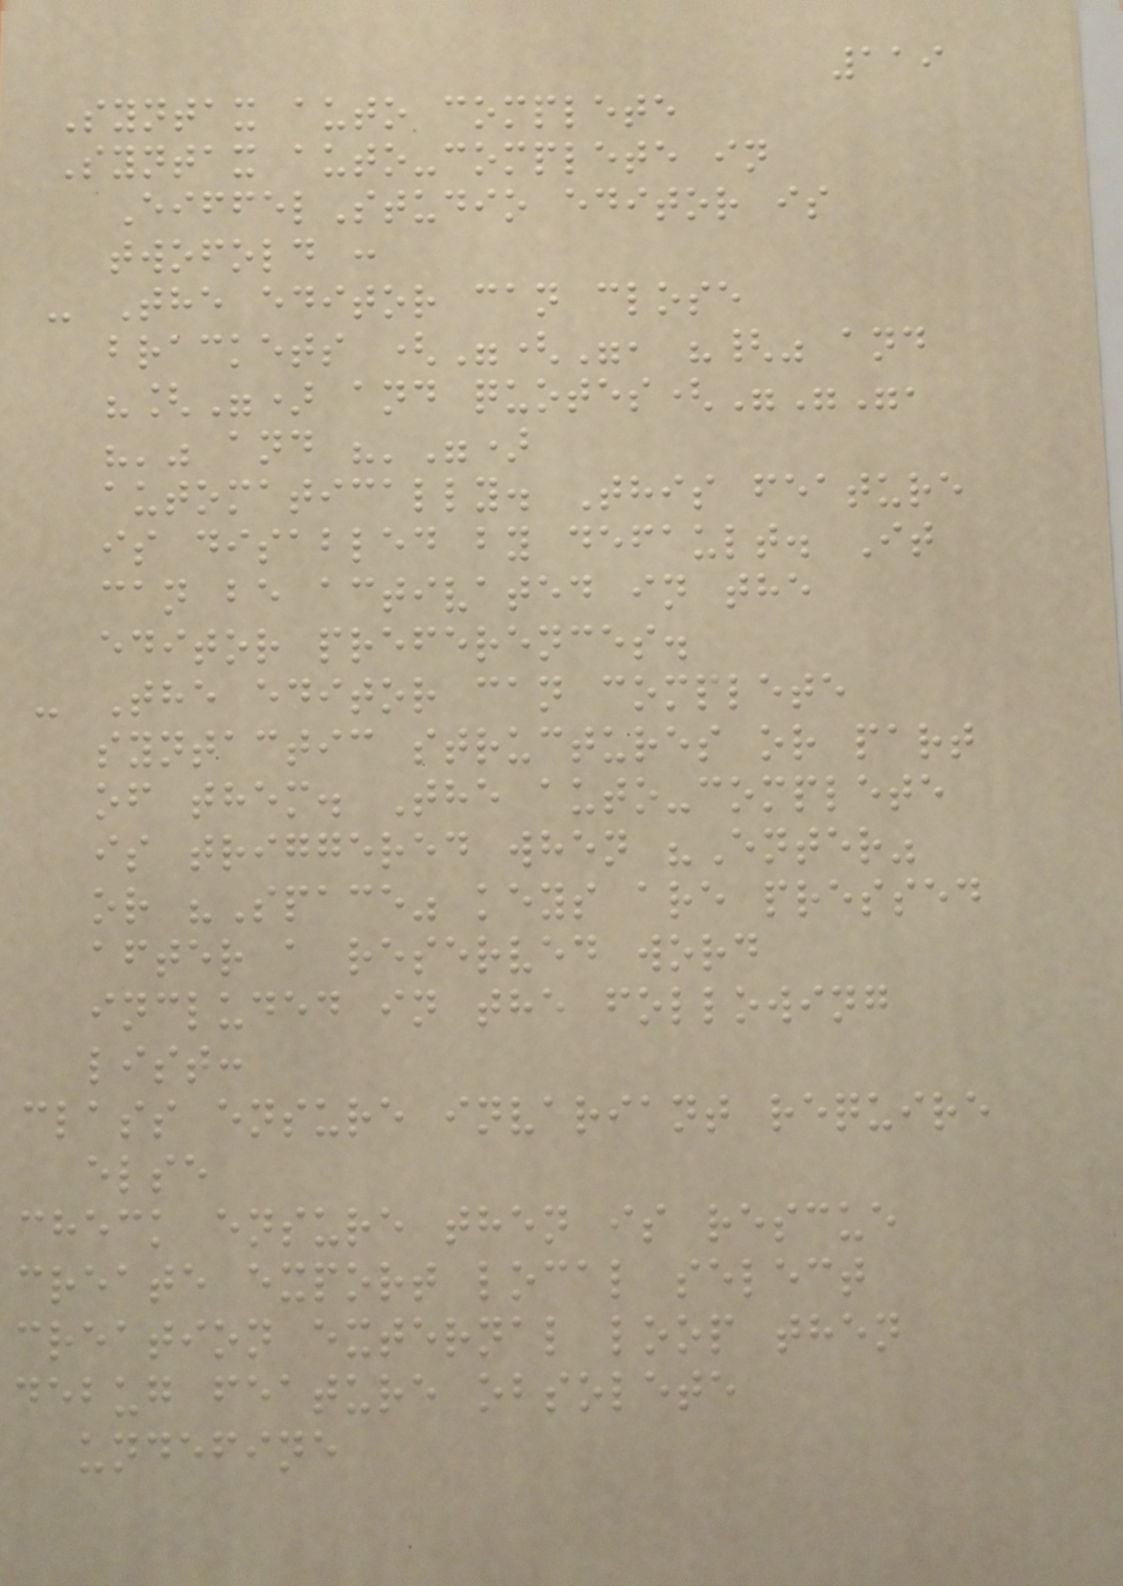119
Syntax auto complete
Syntax auto-complete in
EiffelStudio editor is
twofold :
- The editor can close
brackets ("(", "{" and
"[") and quotes(""",
"'" and "'")
automatically. This feature
is disabled by default. It
can be activated in the
editor preferences.
- The editor can complete
syntactic structures or part
of them. The auto-complete
is triggered when "Enter"
or "Space" keys are pressed
after a reserved word
included in the following
list:
class ensure invariant require
else
check ensure then is rescue
create export local select
creation external loop then
debug feature obsolete
undefine
